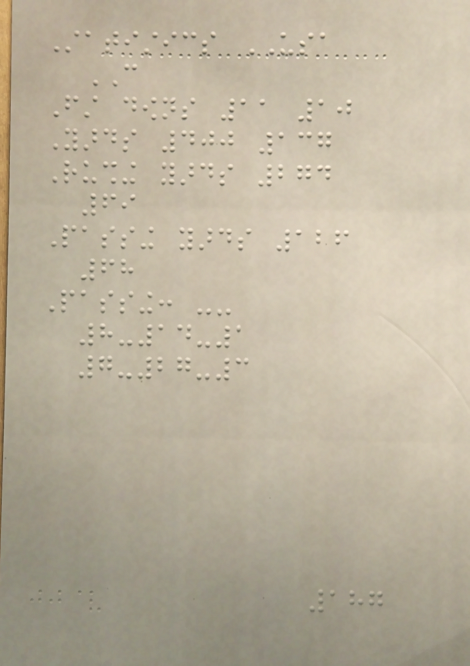Statistics USA
CAN
First downs 11 10
Yards 400 137
Rushing yards 274
69
Passing yards 126
68
Passing: --
8-14-1
7-27-3
187
